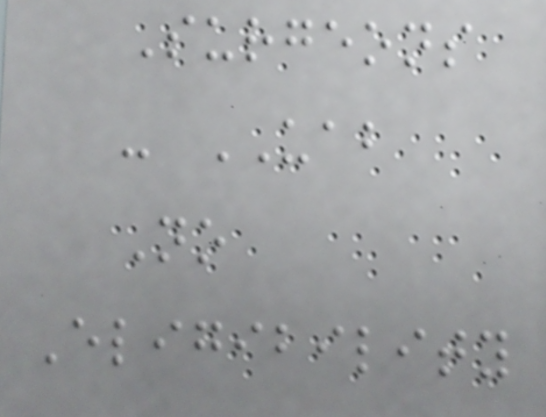Surgeons
- UAB
No
Eligibility
